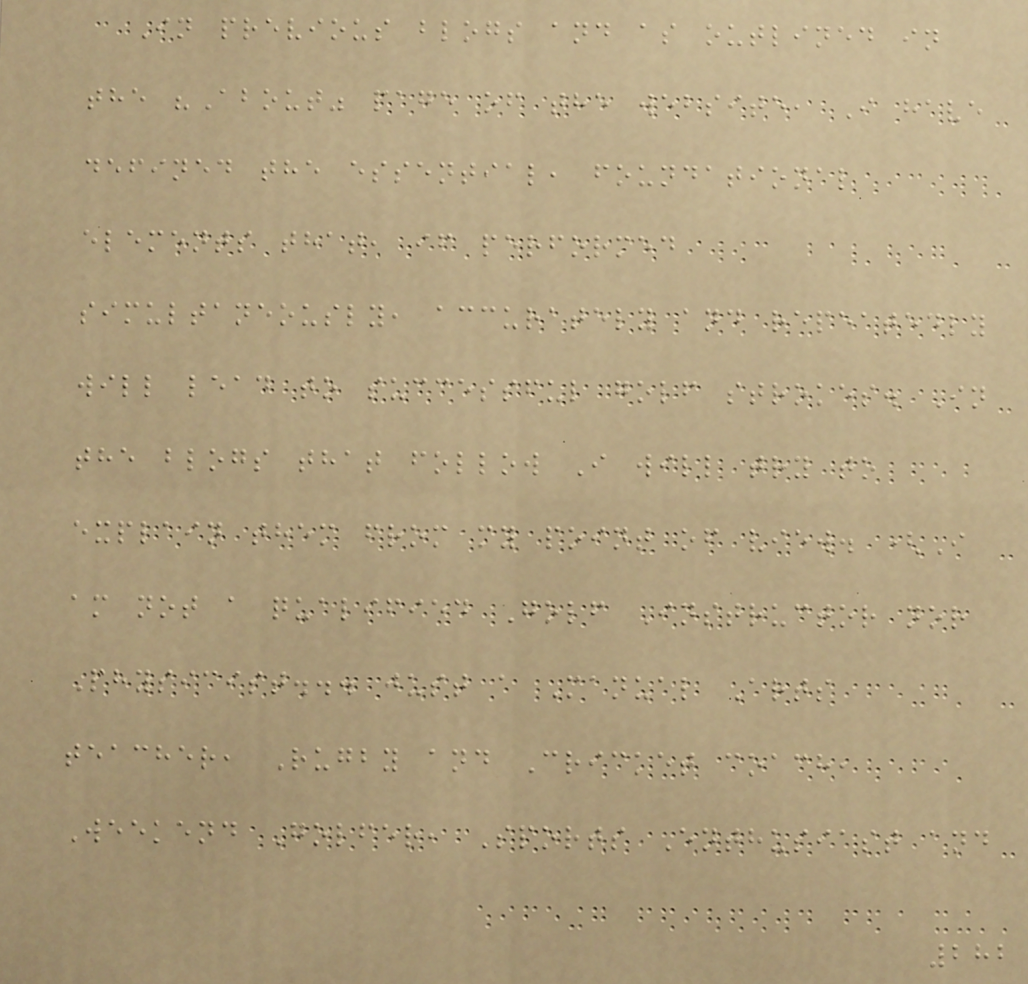In previous blogs and as outlined in
the "About" page of the website, I have
defined the essential, foundational
elements that, if performed
simultaneously, accurately and repeatedly
will lead to successful golf strokes. In
the blogs that follow I will try to
explain them from my point of view. (I
am not a qualified Golf Instructor nor
Physicist... just a Manual Arts
teacher, Rugby and Cricket coach,
Weekend Golfer, Sports Enthusiast and
282
